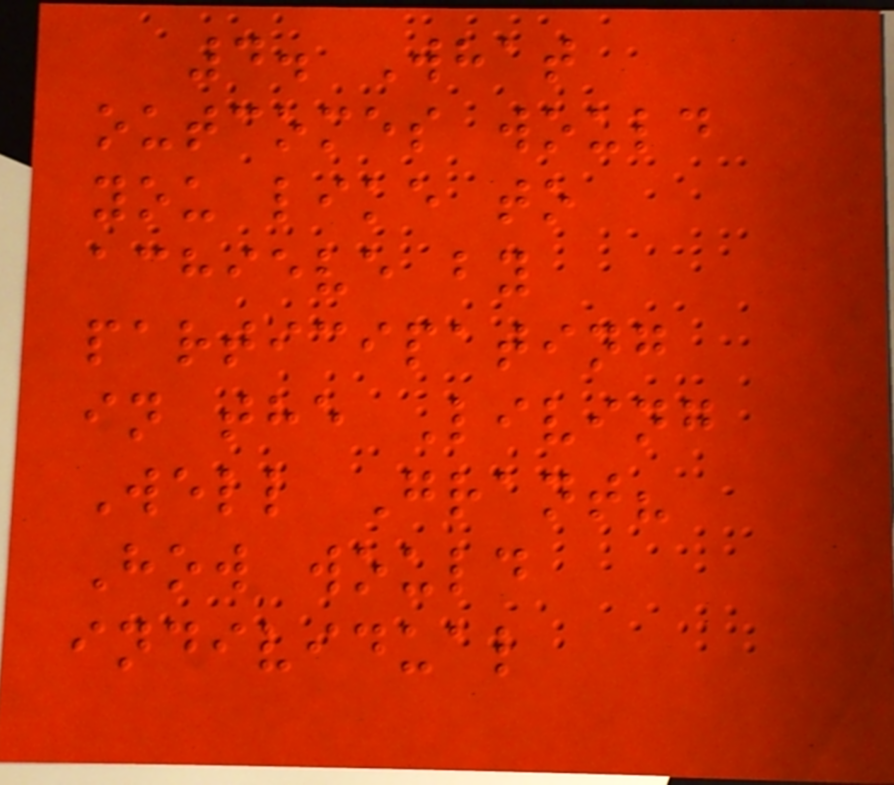4. What
outcomes would
you like to
achieve by
participating
in the Living
Well Grant?
How would
individual
